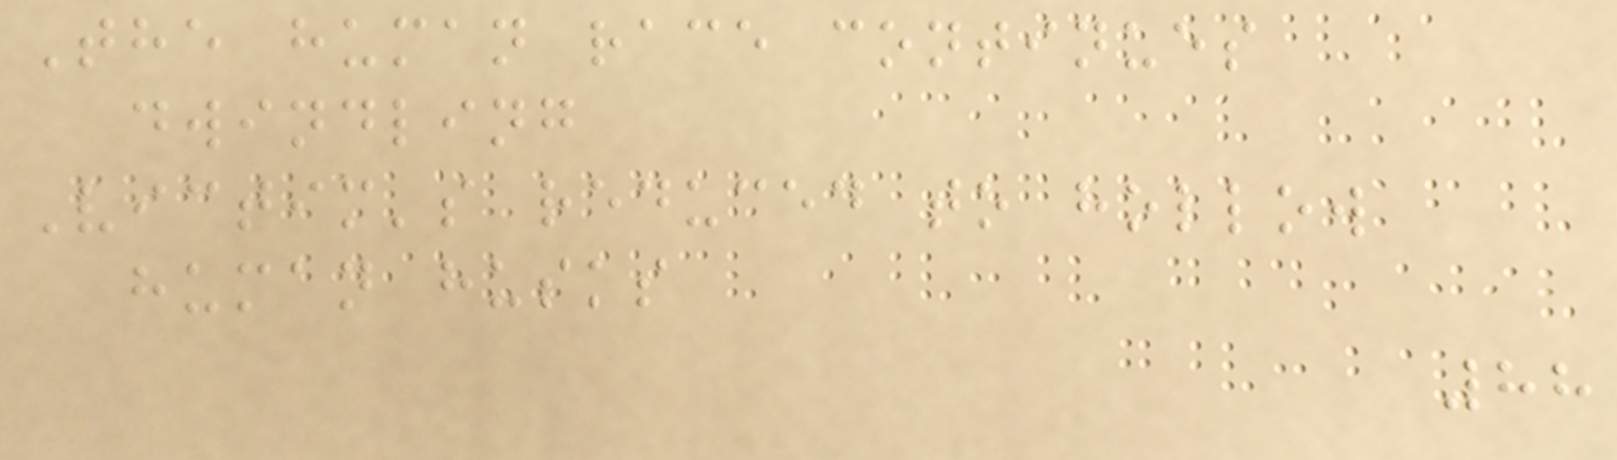The human race continues
dwindling
Victim's reduced to hollow
human husks
88
